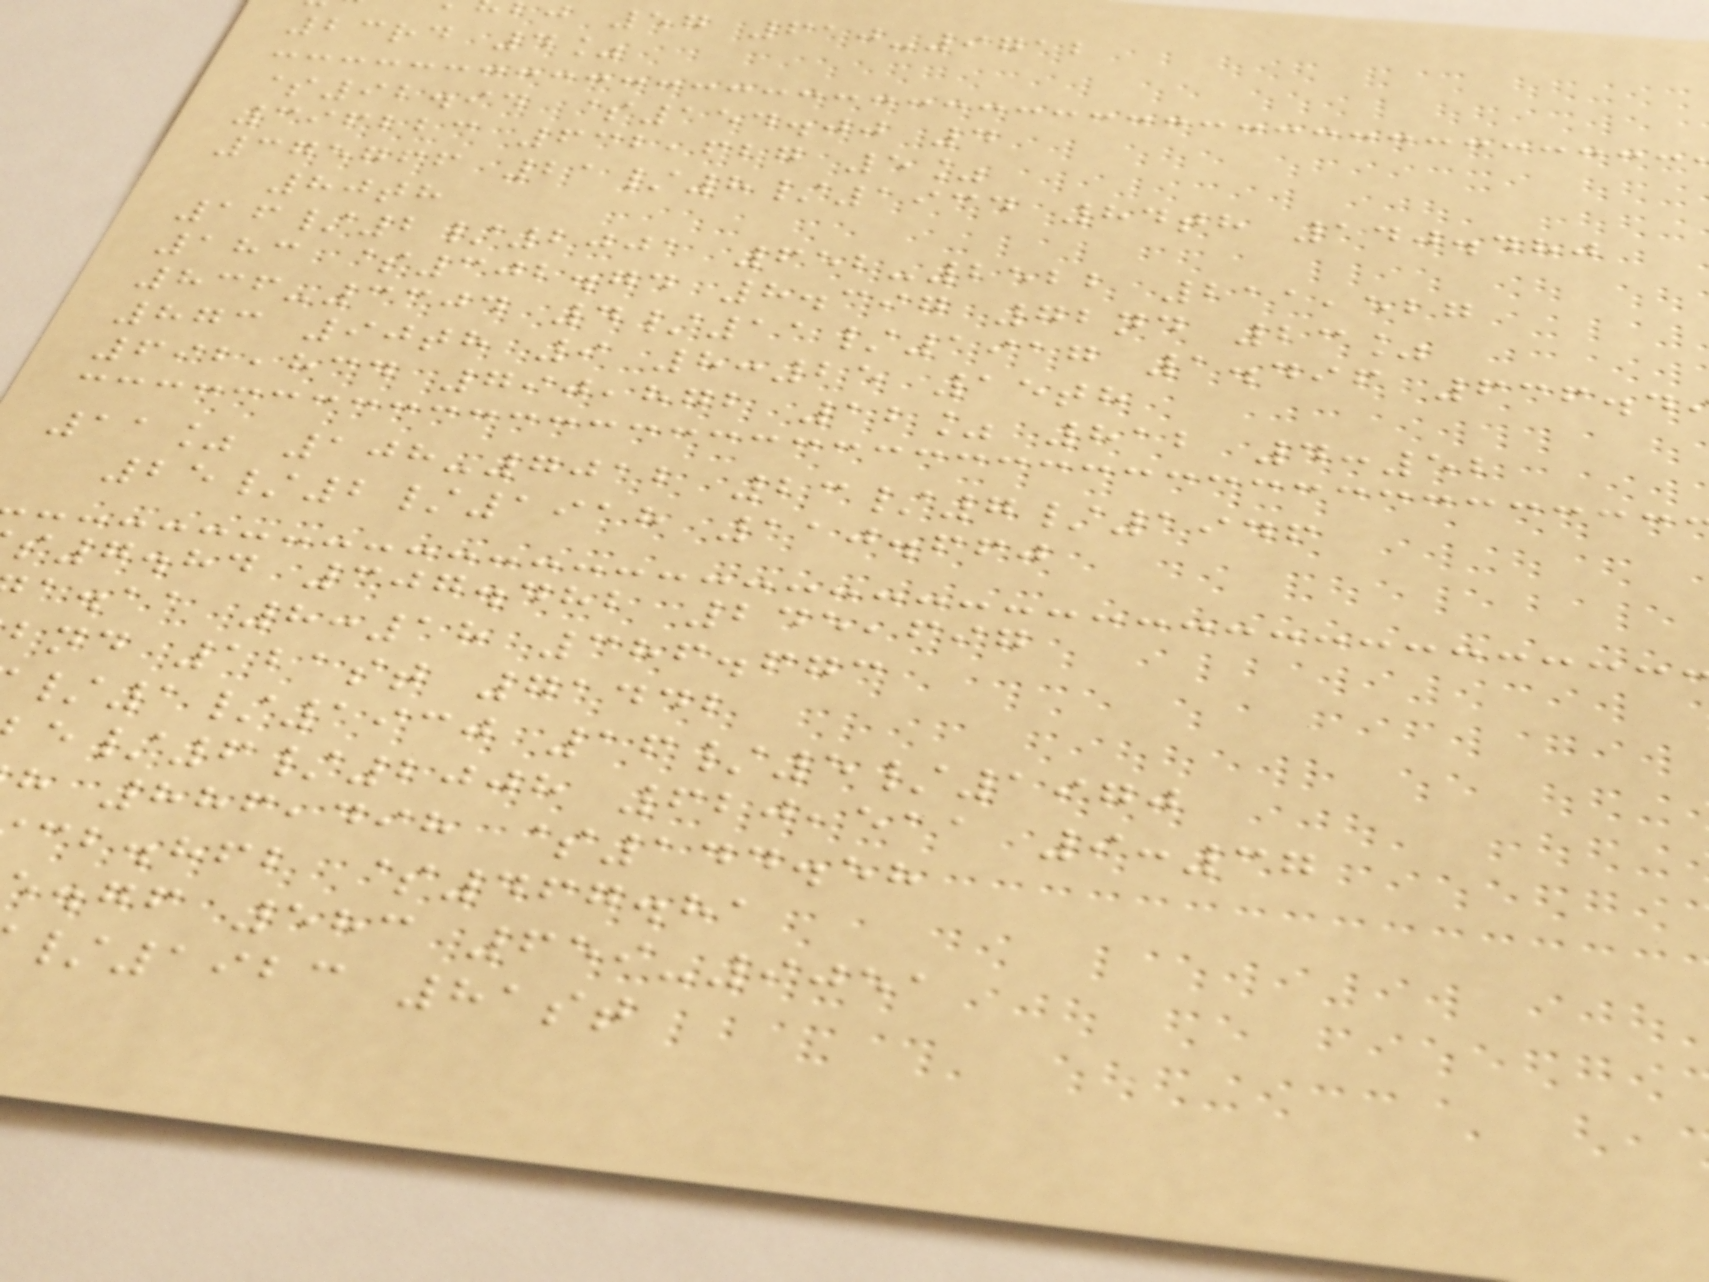j 57 610-9712
23rd 4%
$92.94 $154.00 4
396223 632,627 5%
375766 21/8/1934 84th 140.480
80th
16/2/2001 652-2522 211,527
183 $302.74 8.397 72nd 23%
836-3304 4/11/1917 1.496 636.4
873 90th 9 8:25 15th
692,834 790,872 12% 812 4:52
11% 108-7012 23/7/1946
25/2/1918 110.660
7.84 307.482 245,697
a.aa 8:18 386.673
bnd 121st 71442
/1/1930 16/5/1970
/6/2008 620,511 9:37
h 886,498 $144.58
cb.hfb $467.81
.gf 583 659-9051
/1923 81st
